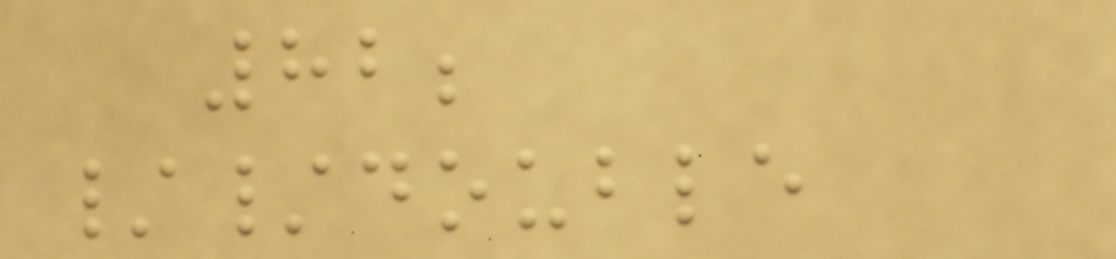82;
//double
